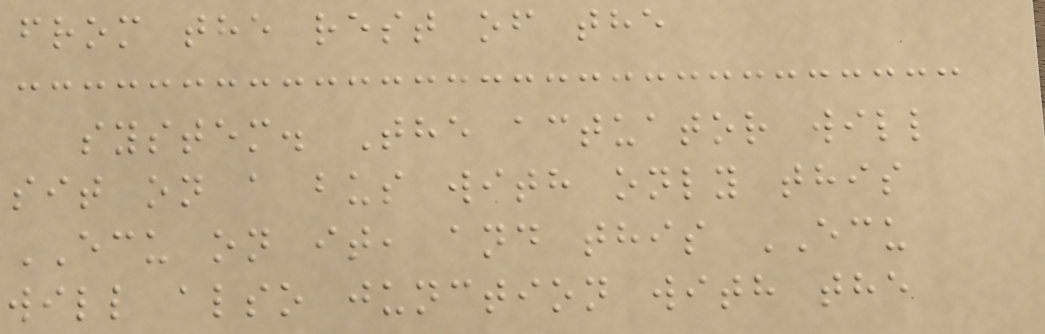from the rest of the
system. The actuator will
sit on a bus with only this
ECU on it, and this ECU
will also junction with the
